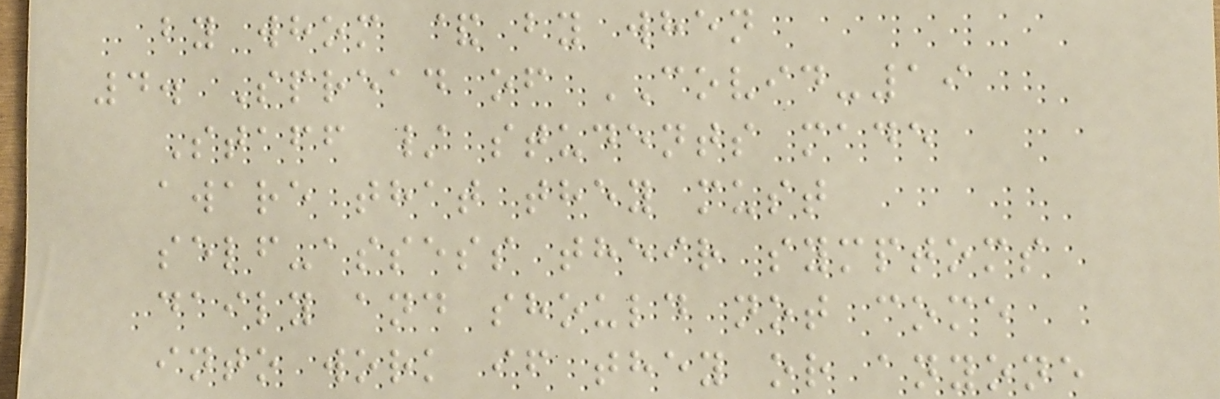by whom & by when
4. Spread of COVID-19
Staff / students made
aware that they must
self-assess their symptoms
daily and should not come
into work if they or anyone
